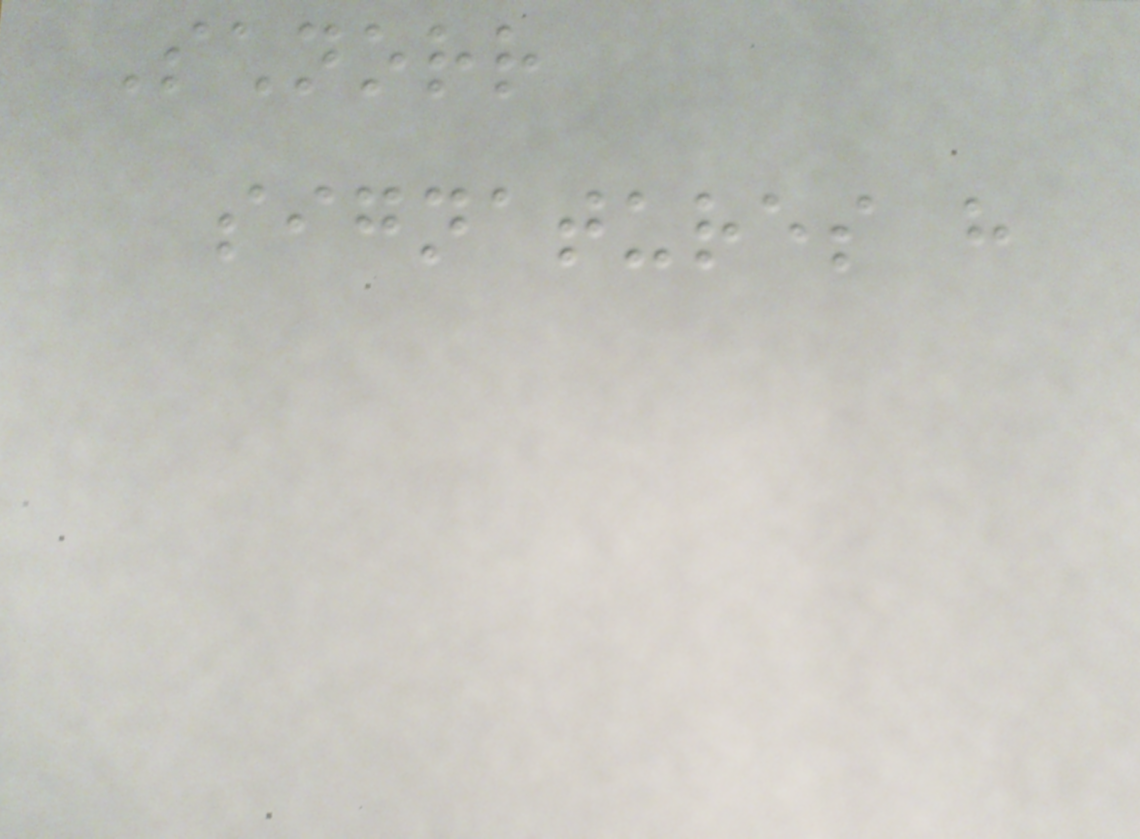Schnorr
signatures have
